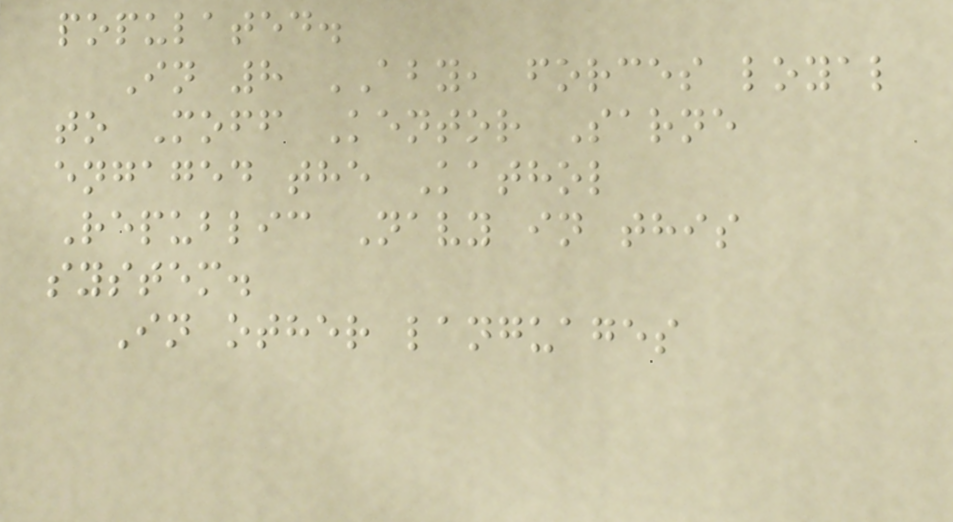populated.
In 8 ABY, forces loyal
to Moff Kentor Sarne
engaged the Kathol
Republic Navy in this
system.
In other languages
